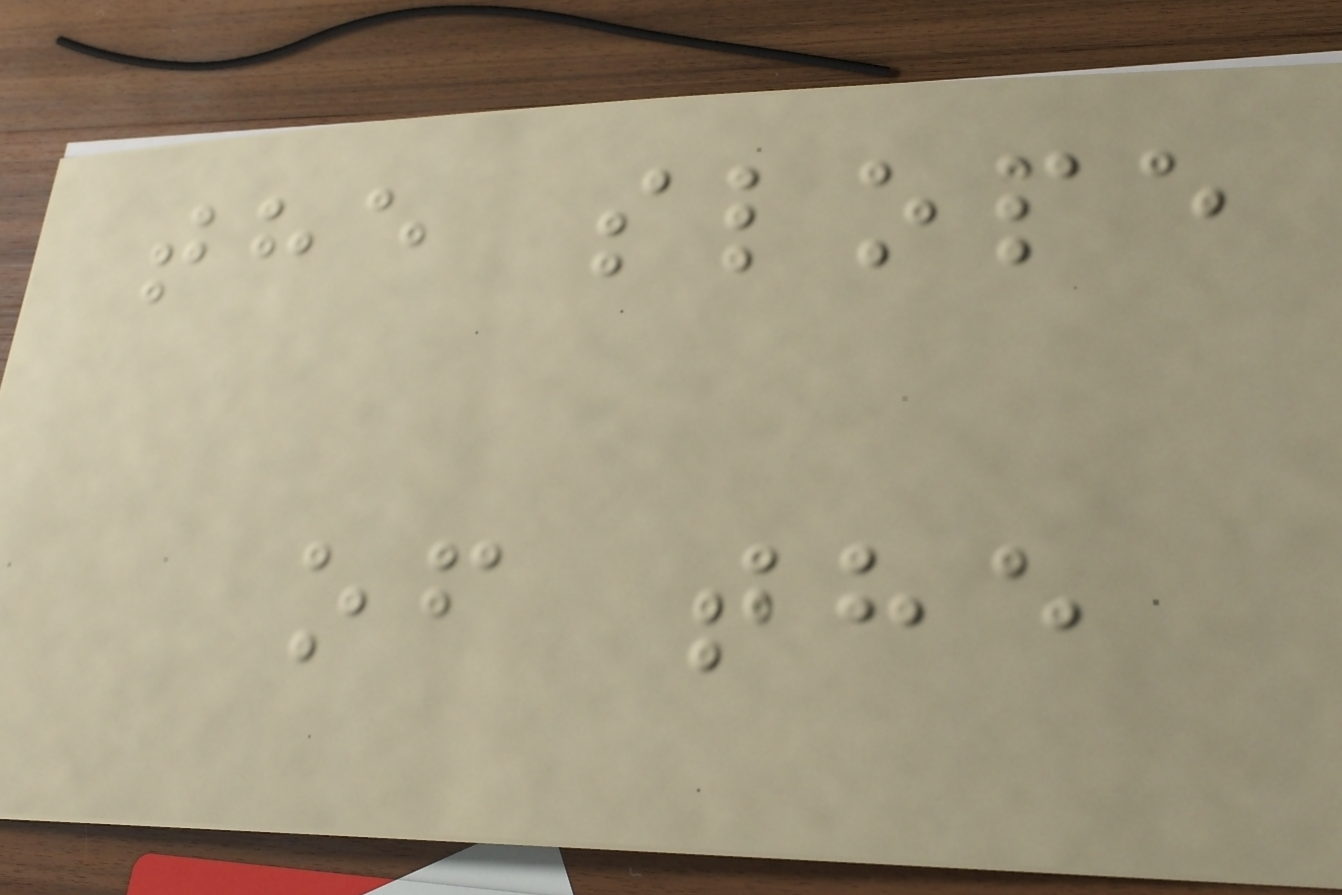the slope
of the
